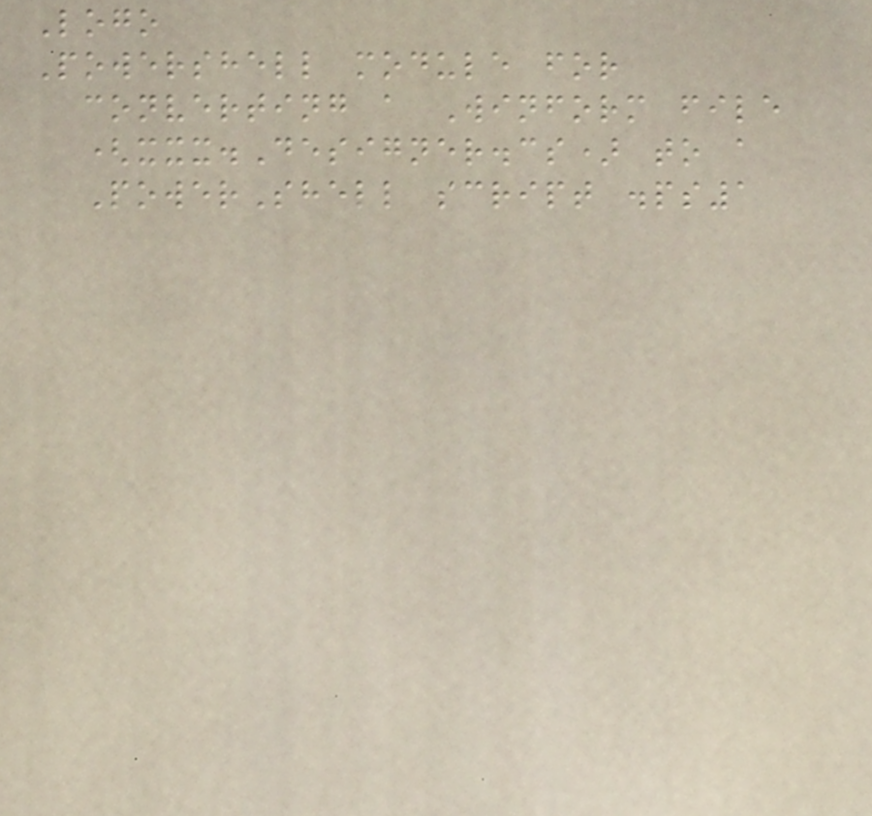Logo
Powershell module for
converting a Winform file
(xxx.Designer.cs) to a
PowerShell script .ps1
